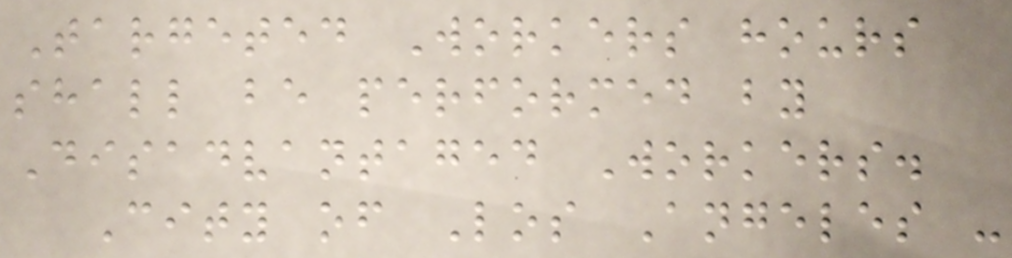Targeted Workers hours
shall be performed by
Disadvantaged Workers.
City of Los Angeles -
